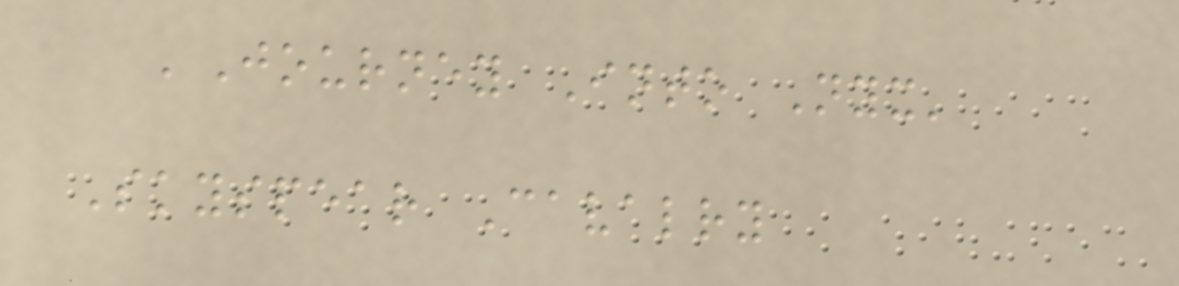'Journey Into Nyx'
Skyspear Cavalry
